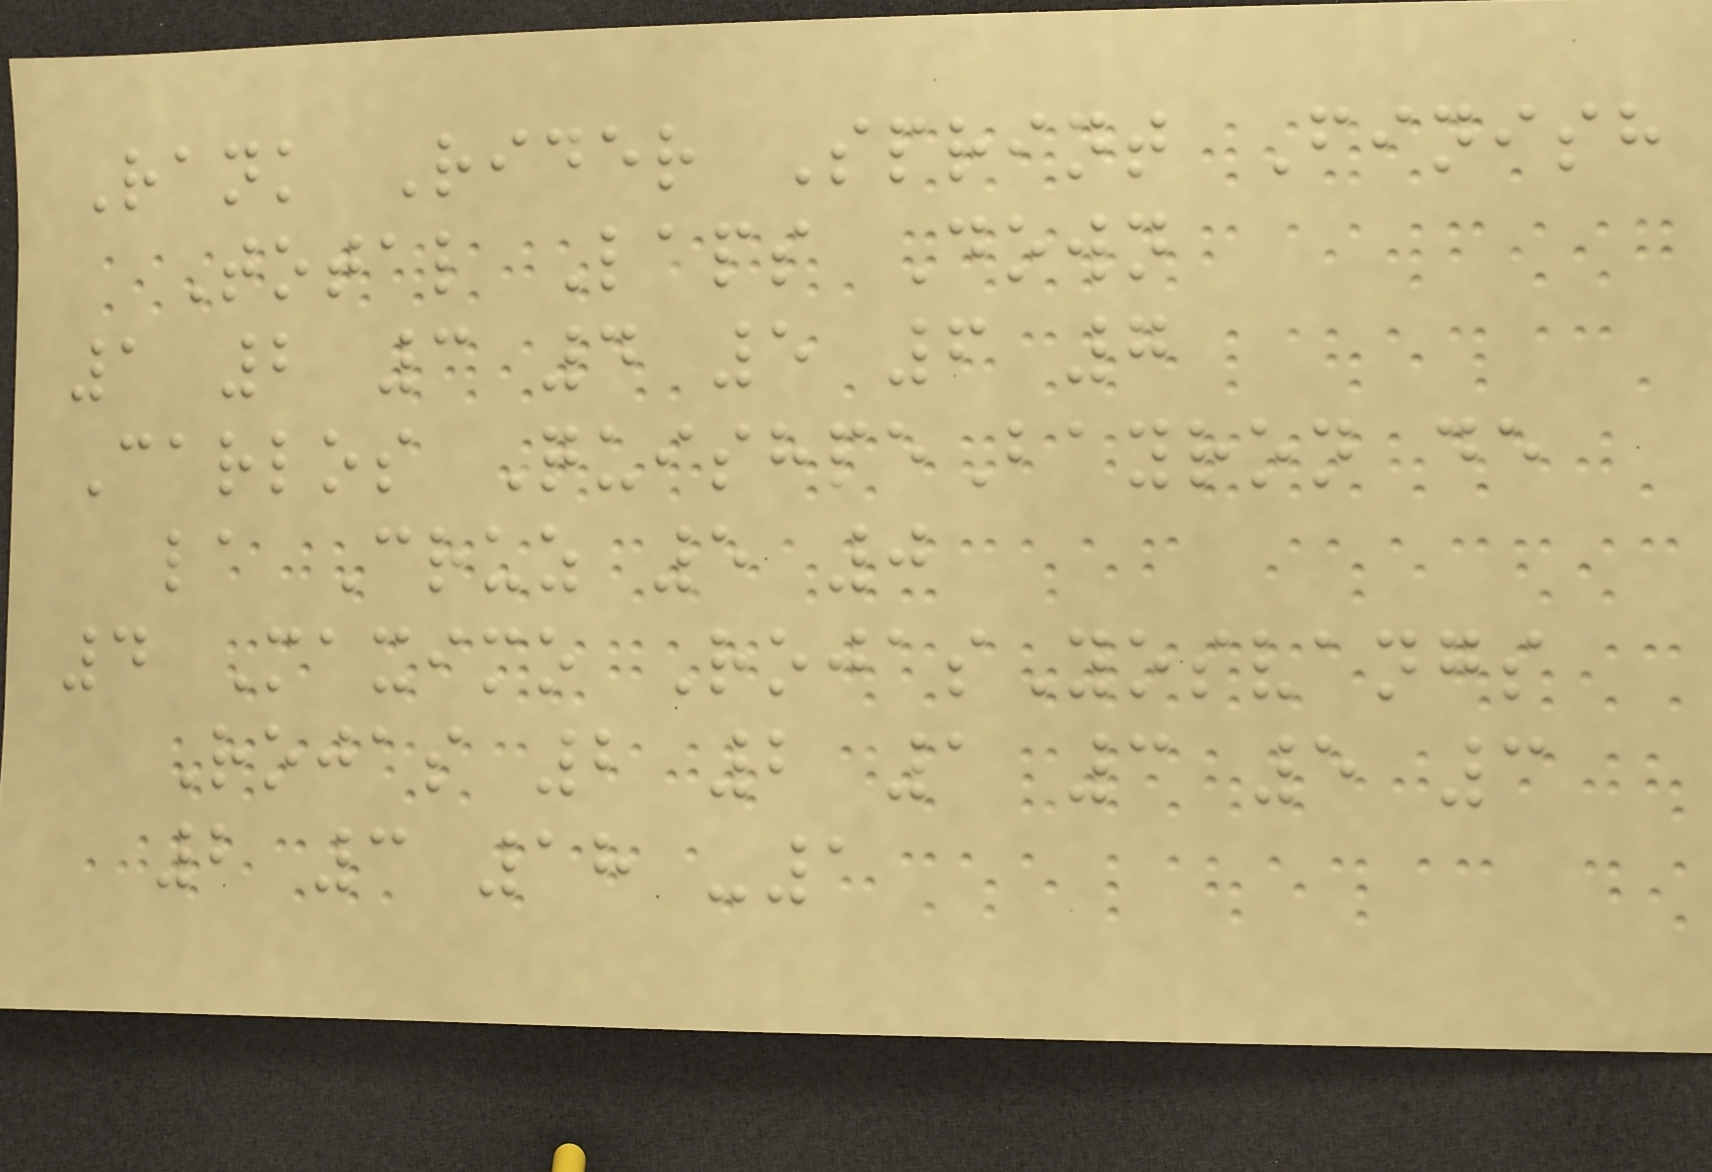Rank Rider Sprint Finish
Total Laps Down
1 2 3 4 5 6 7
Carlos QuishpeBayron de
la Cruz 5 0
4 Maximo RojasYosvangs
Rojas 2 2 1 3 5 3
2 3 18 -1
